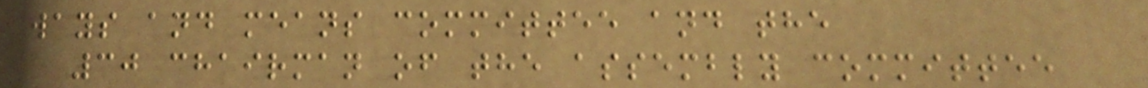ways and means committee and the
30 chairman of the assembly committee
